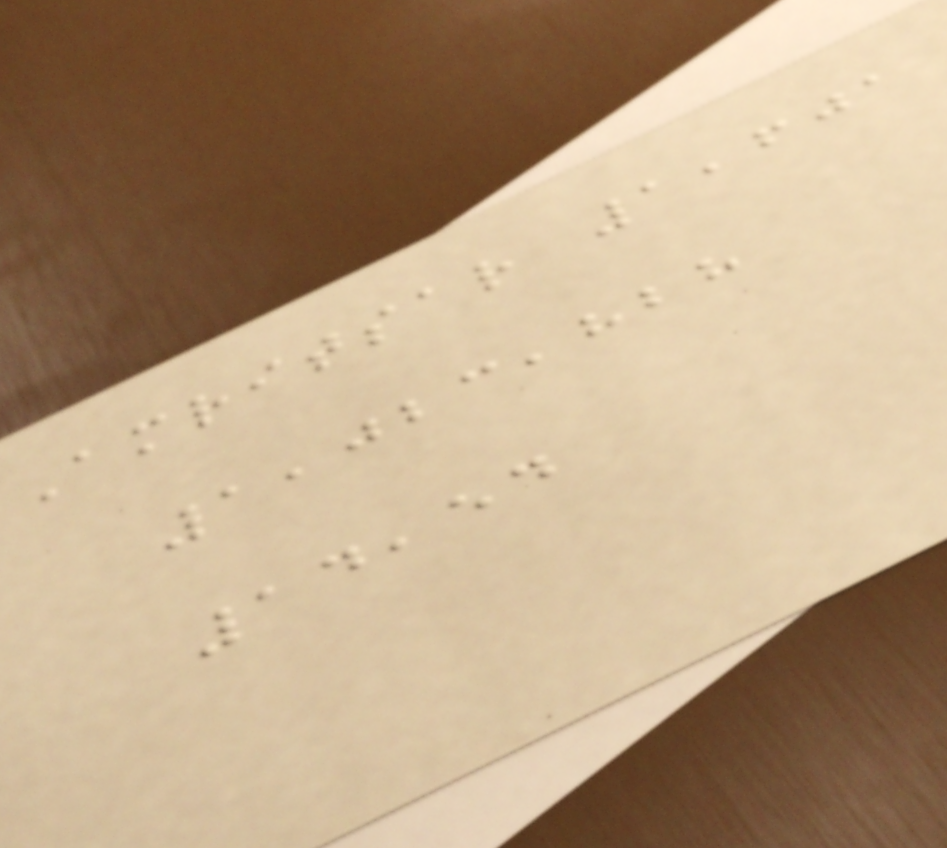Amritsar 1,601
1,023,828
14,54
